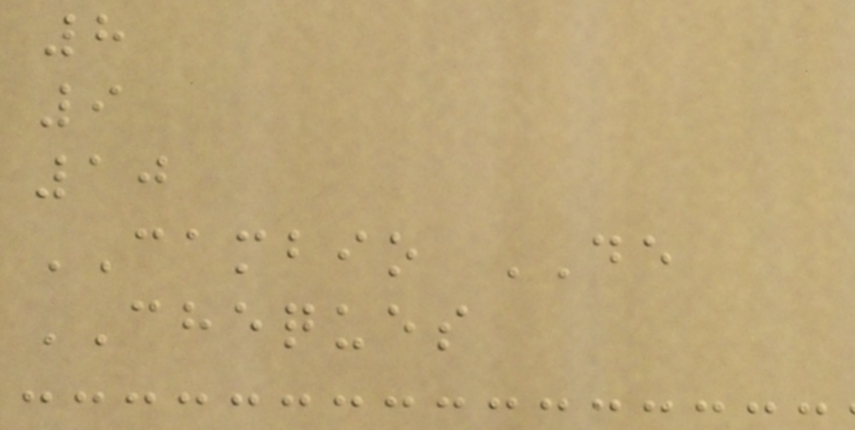8
9
10
CAMBIO DE
CHEQUES
